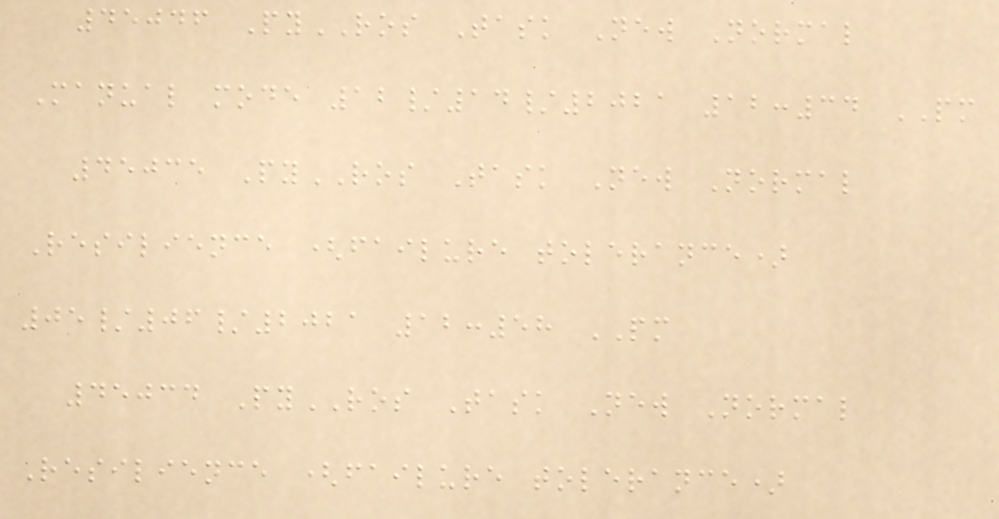45046 PyROS Task New Normal
Manual mode 12/14/2021 12:34 PM
45035 PyROS Task New Normal
Resilience (failure tolerance)
05/06/2021 12:58 PM
45034 PyROS Task New Normal
Resilience (failure tolerance)
